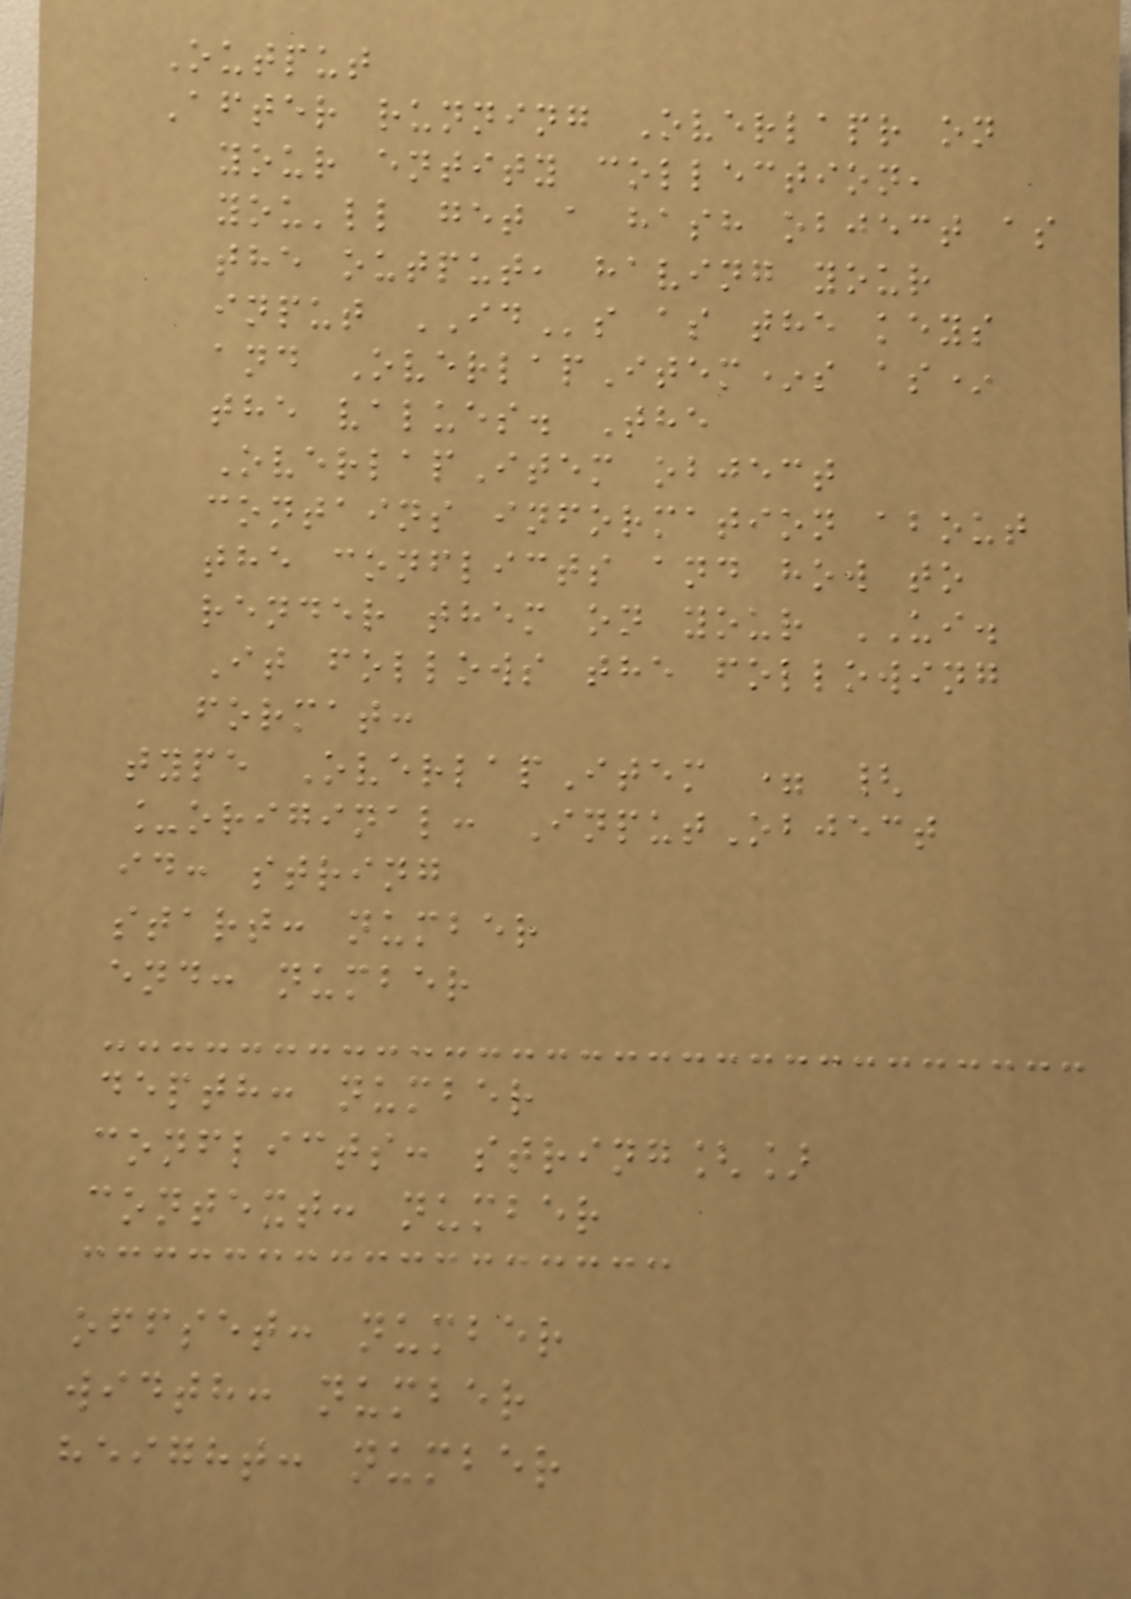Output
After running Overlapr on
your entity collection,
you'll get a hash object as
the output, having your
input IDs as the keys
and OverlapItem*s as*
the values. The
OverlapItem object
contains information about
the conflicts and how to
render them on your UI.
It follows the following
format:
type OverlapItem = {
_original: InputObject
id: string
start: number
end: number
depth: number
conflicts: string[]
context: number
offset: number
width: number
height: number
